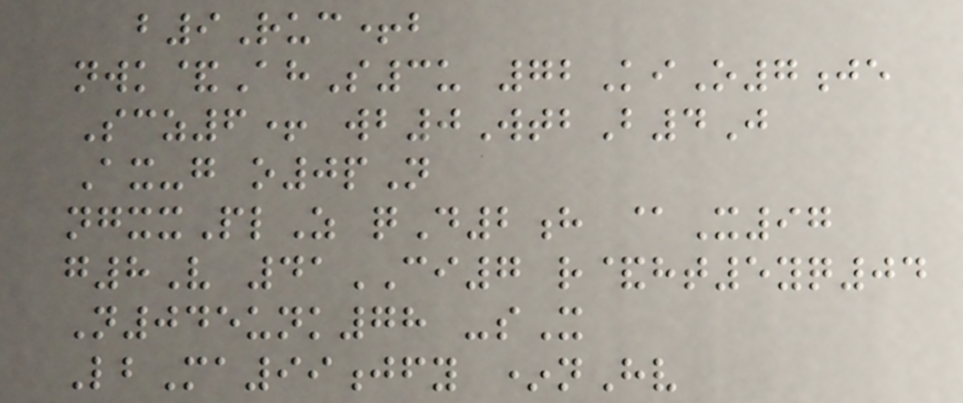b9Ruc+b
nwk&AhS3u 72KiO7je
Scz6+ wb0WtbB4J
Ax-g o0pN
ngxxPlZ qD2h @X97
g8V 41CI7 r&ht5yq04
N045unk78 -sX
LbMa99jfy *nHv
